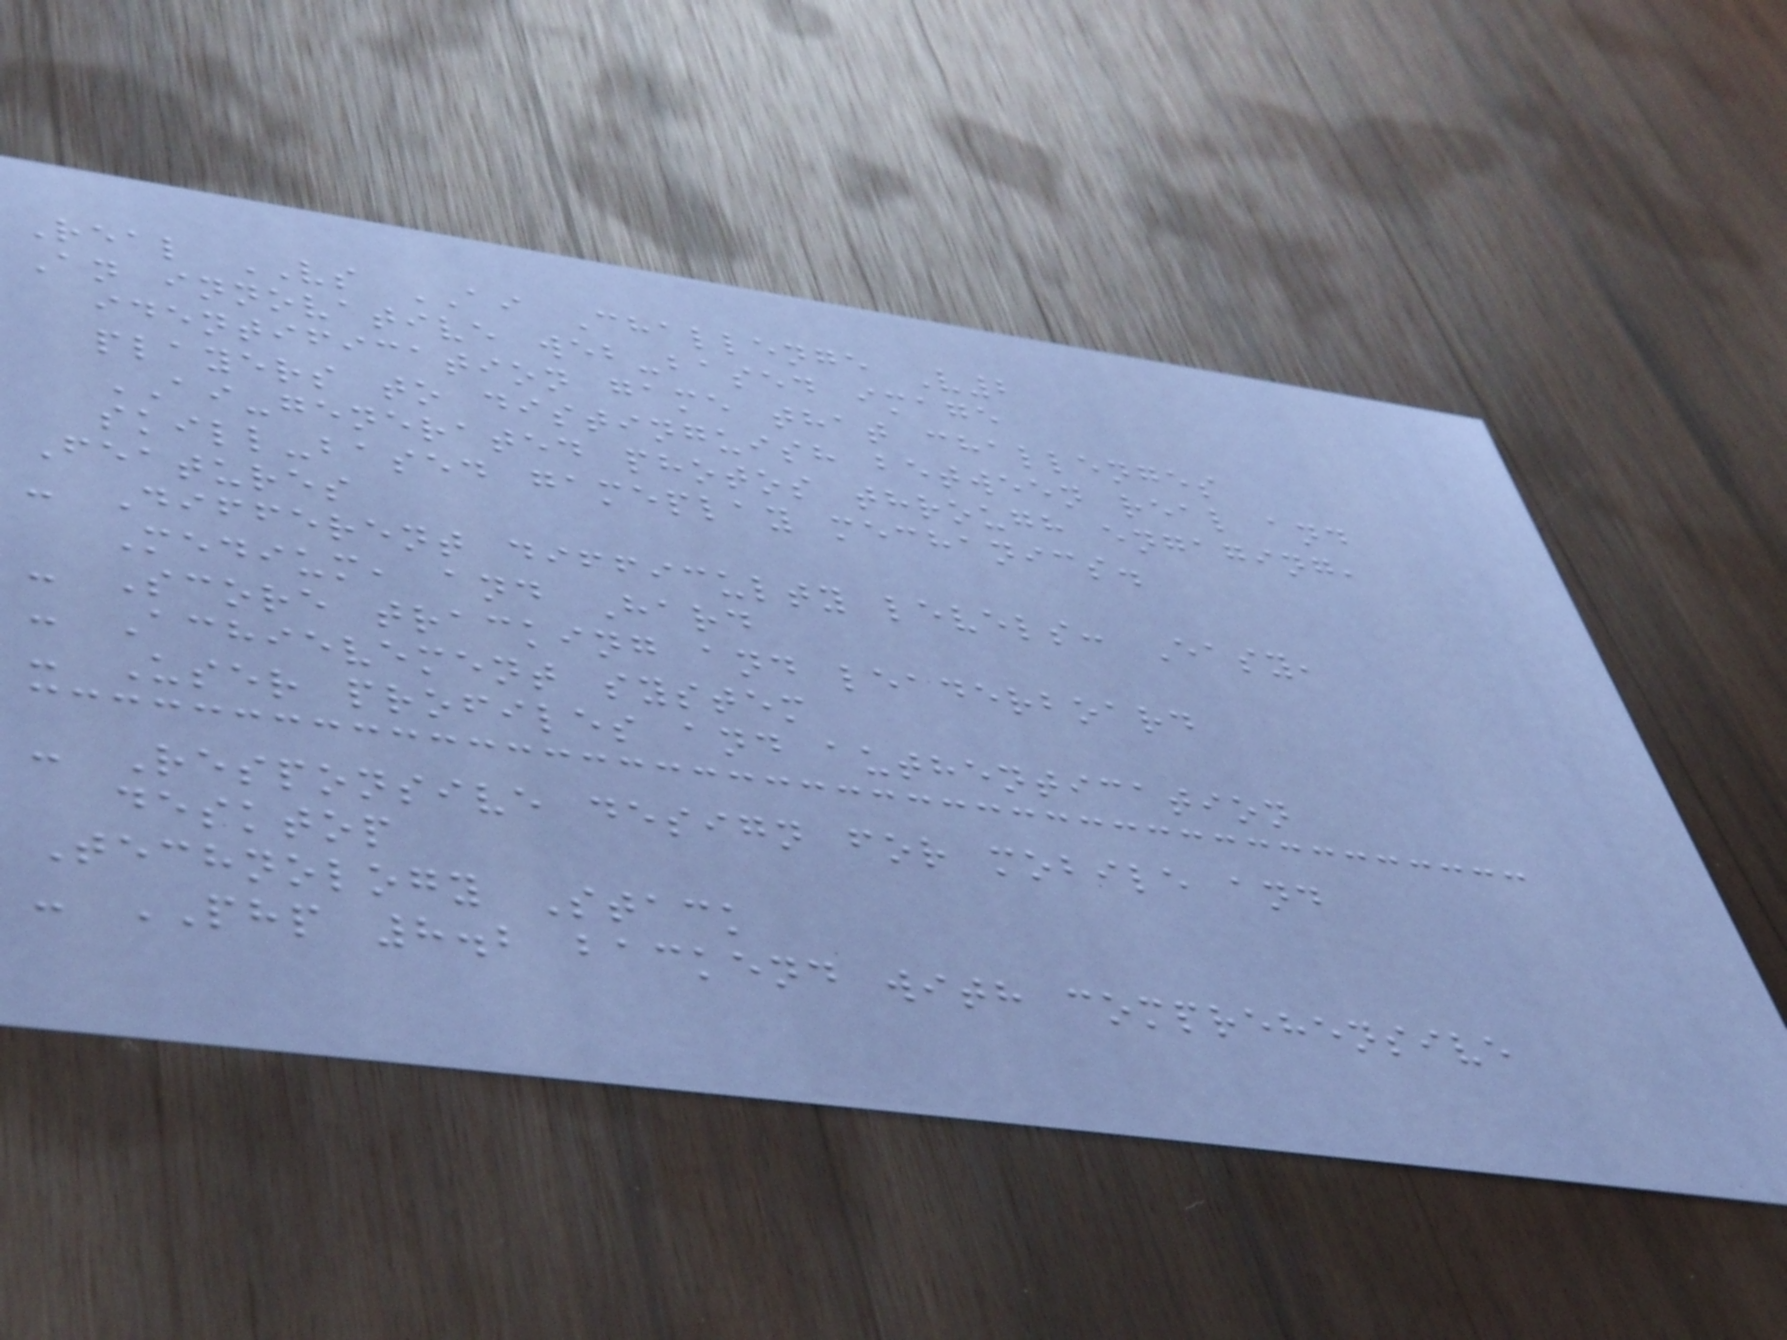Real VS AI Challenge V2
An innovative web-based image
identification game that challenges
players to distinguish between real and
AI-generated photos through engaging,
skill-based gameplay mechanics.
Features
- Different difficulty levels: Easy,
Medium, and Hard
- Score tracking and leaderboard
- Achievement system
- User profiles and authentication
- Responsive design for mobile and
desktop
Technology Stack
- PHP 8.2 backend with comprehensive
